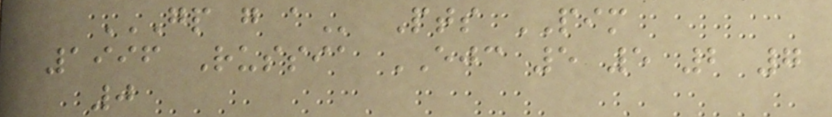GP G A Pts PIM
1996 Russia EJC 5 5 2 7
0
